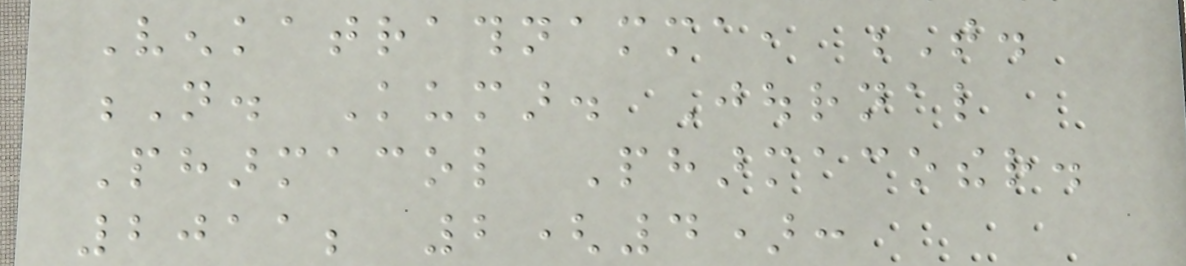Venkatrathnamma, T.
N. Kumar. Journal
Pharmacol Pharmacother.
2011; 2(4):
